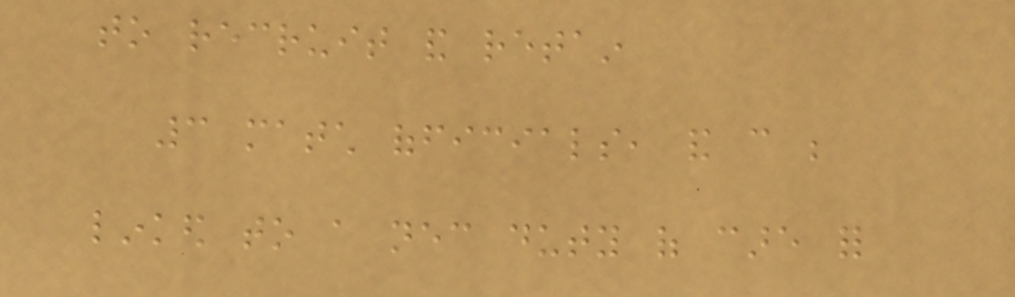to recruit and retain
3 match officials, and can be
linked to a necessary duty of care for
